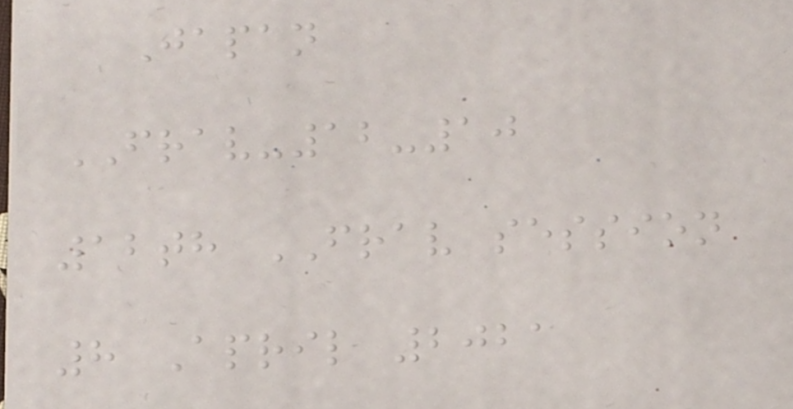Japan
FRAV-12-10
12th FRAV session
8 April 2021
